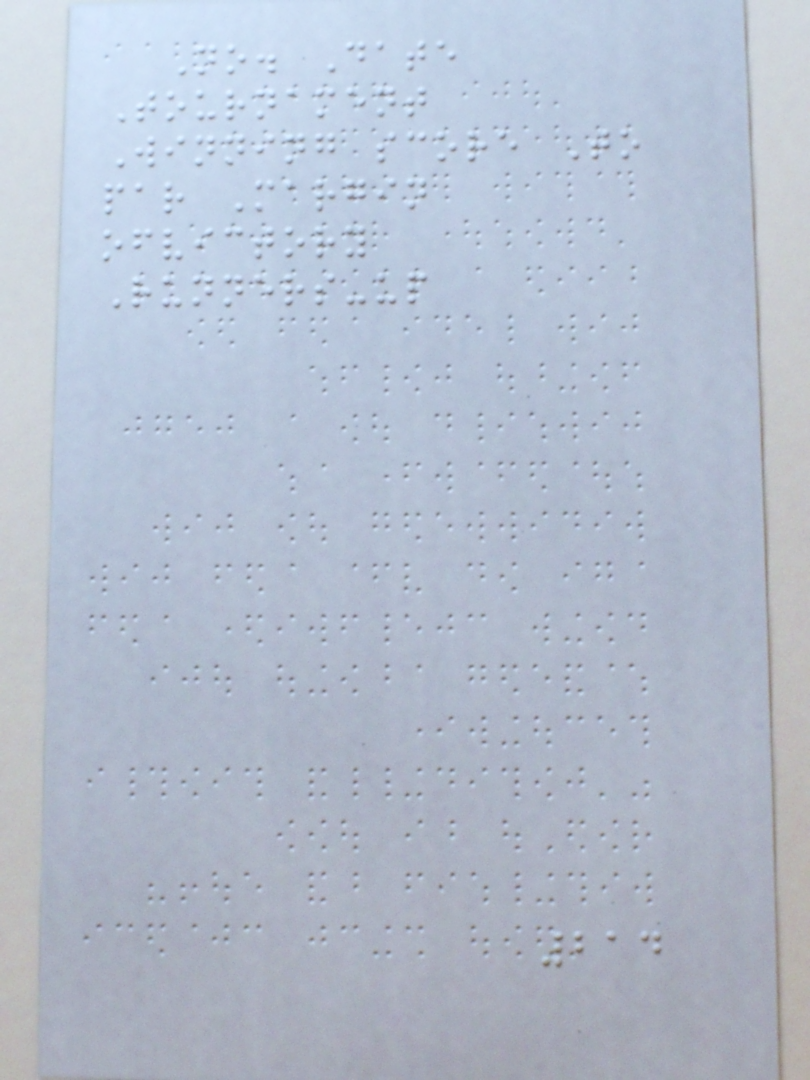No. Date
Tournament
Winning score To
par Margin
ofvictory
Runners-up
214
